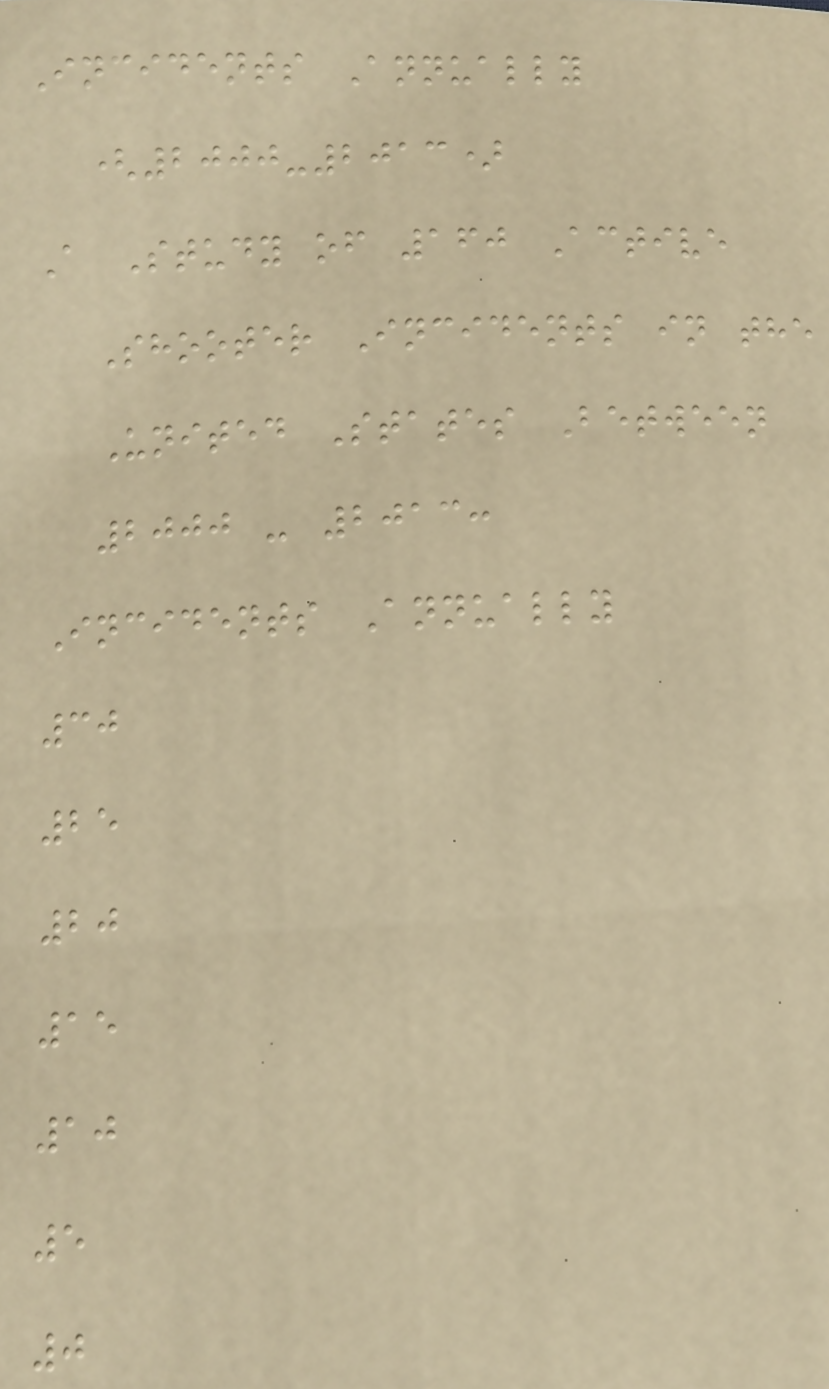Incidents Annually
(2000-2013)
A Study of 160 Active
Shooter Incidents in the
United States Between
2000 - 2013:
Incidents Annually
30
25
20
15
10
5
0
